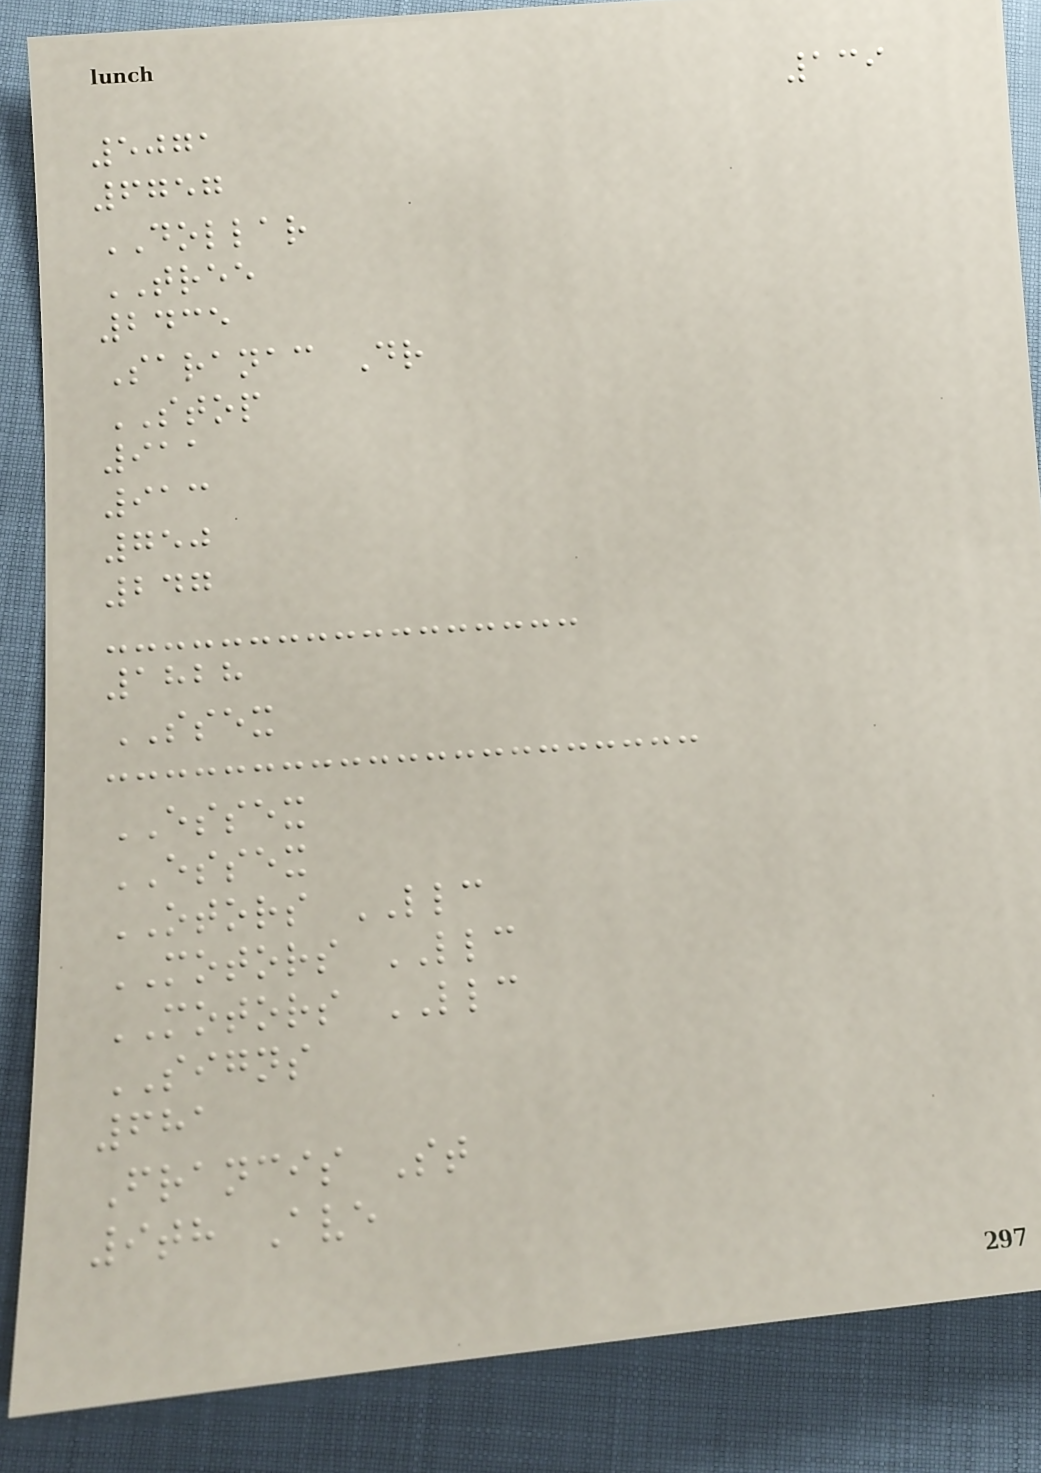139
5071
6757
DOLLAR
TREE
2435
Saranac Dr
STOP
911
913
750
247
1828
SSEX
ESSEX
ESSEX
OTORS LLC
MOTORS LLC
MOTORS LLC
SIGNS
681
Francis St
9th Ave
